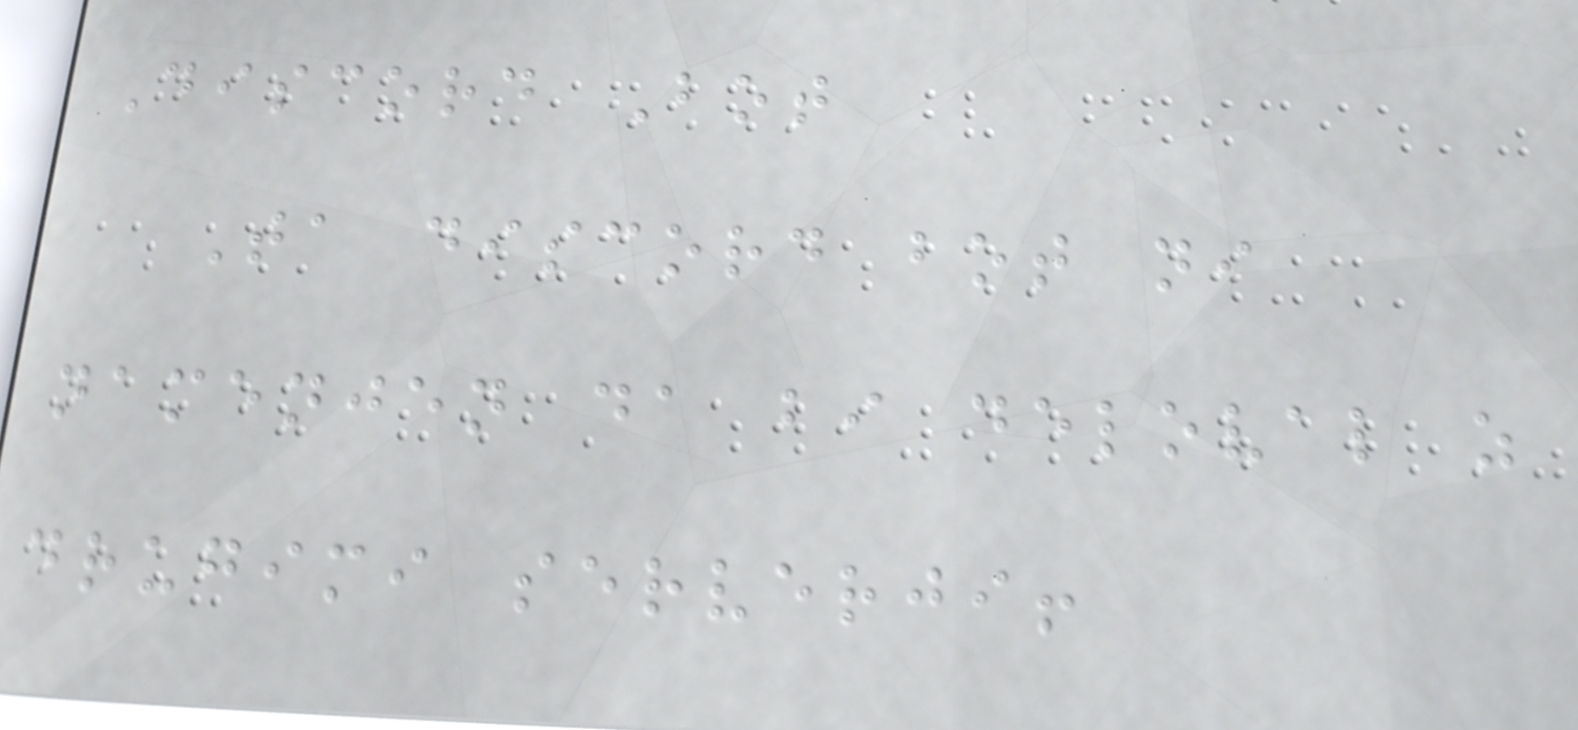Discord Bot
Ta discord bot ni
namenjen da bi deloval z
drugimi serverji!
